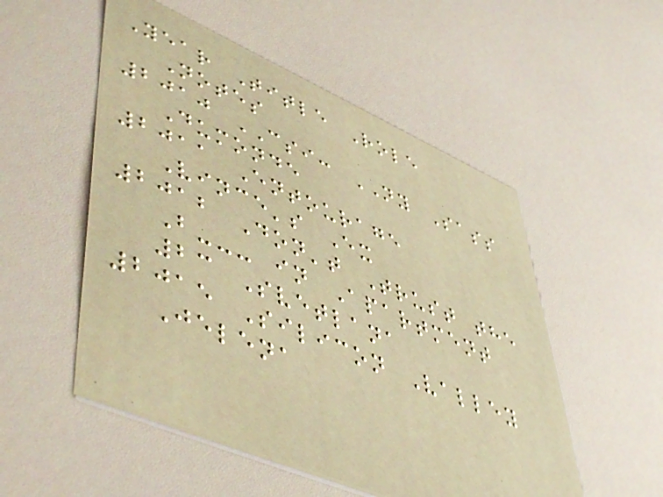Year Title Role
Notes
2010 CSI: NY Sass
Dumonde
2011 Entourage
Vince's Ex
2012 Don't Trust the
B--- in Apartment
23 Svetlana
2015 Silicon Valley
Jelena
